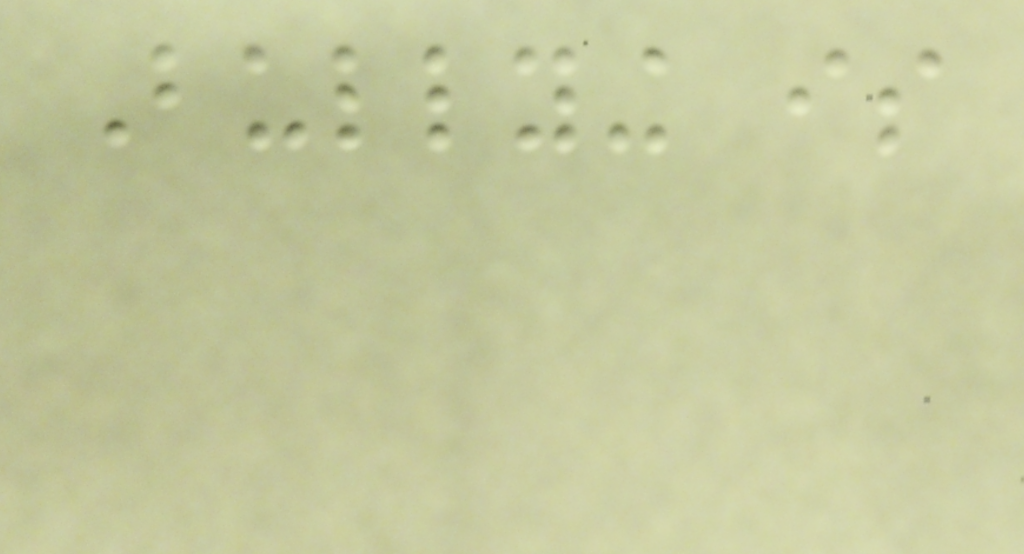Bullying is
